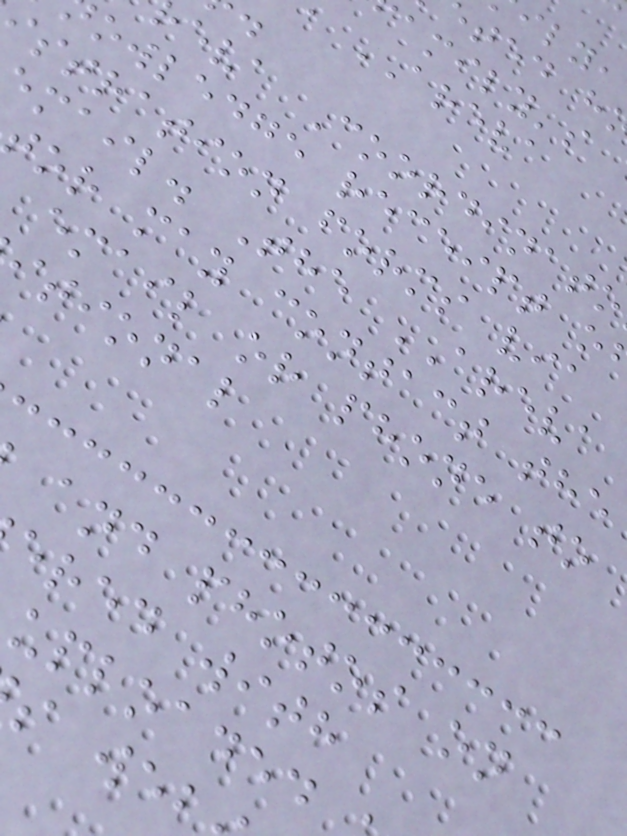AREVA
eva Coordinato
owledge receipt o
stration forms via
mail. The AREVA
or may contact the
email or phone to
itional
and photos on
ered with
uploaded
